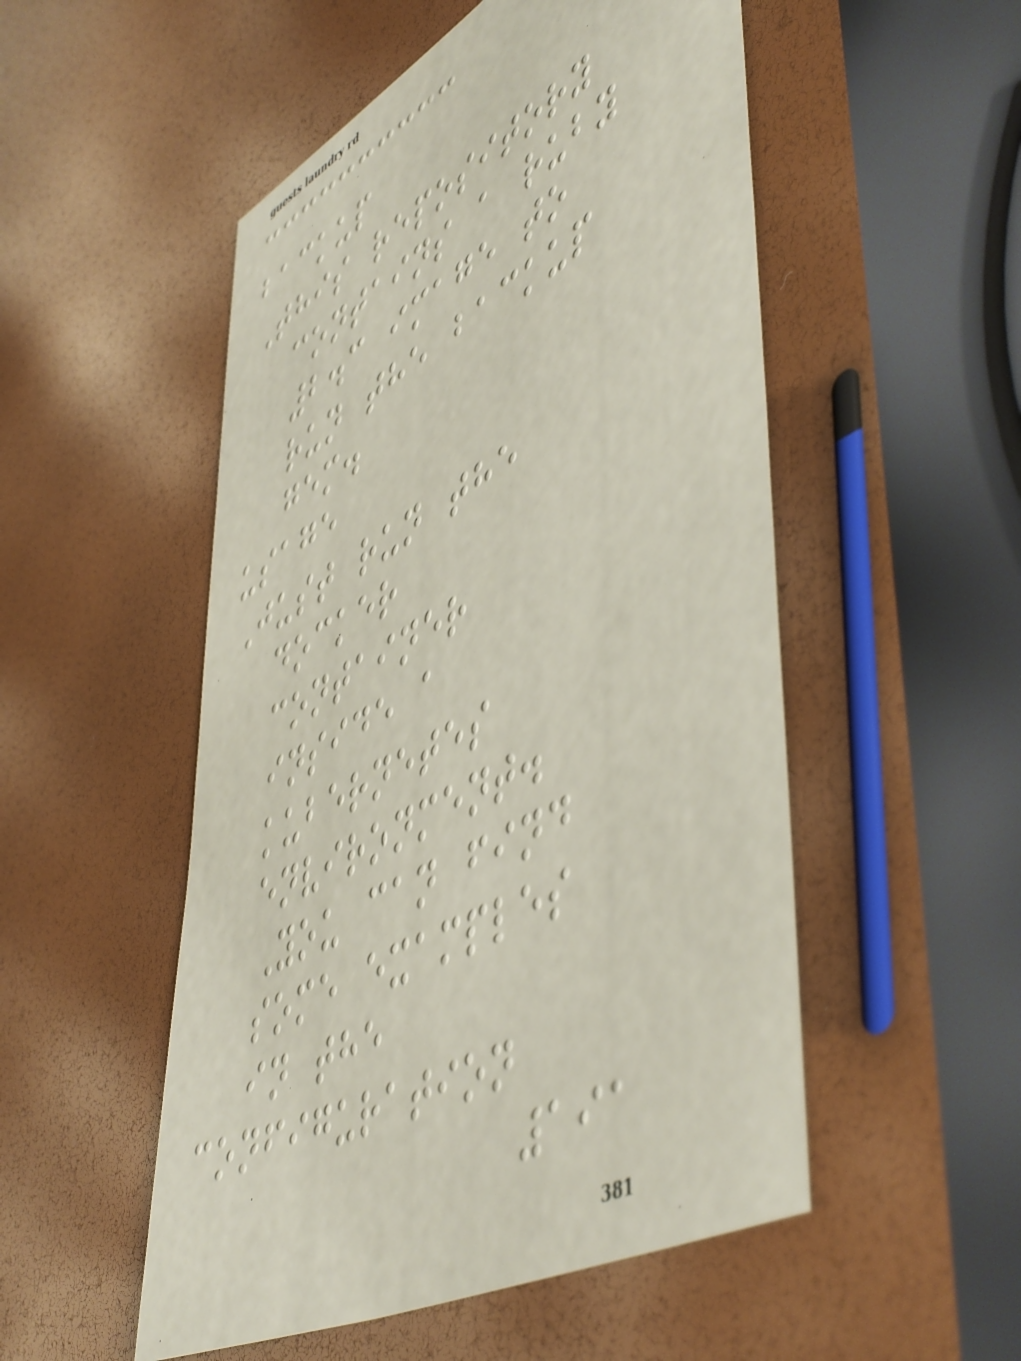backup
This repository
contains a ruby
2.3 image to
run the backup
gem.
usage
Just run the
docker
container
inside a
kubernetes
environment.
You can find
some examples
in the
configuration
191
